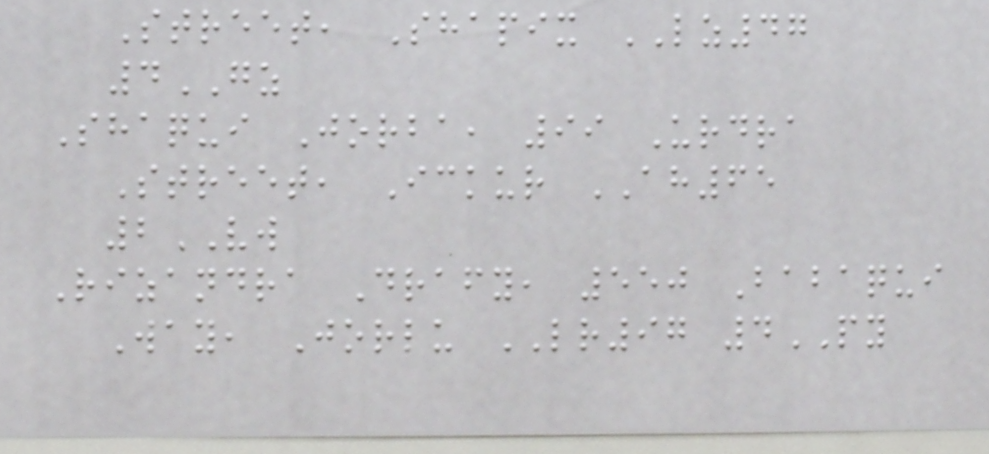Street, Shapix LZ47
4GZ
Shaqui Jorba, 99 Urdra
Street, Ickur AH65
2VW
Rizandra Drafy, 550 Babaqui
Way, Jorlu LR97 4PY
